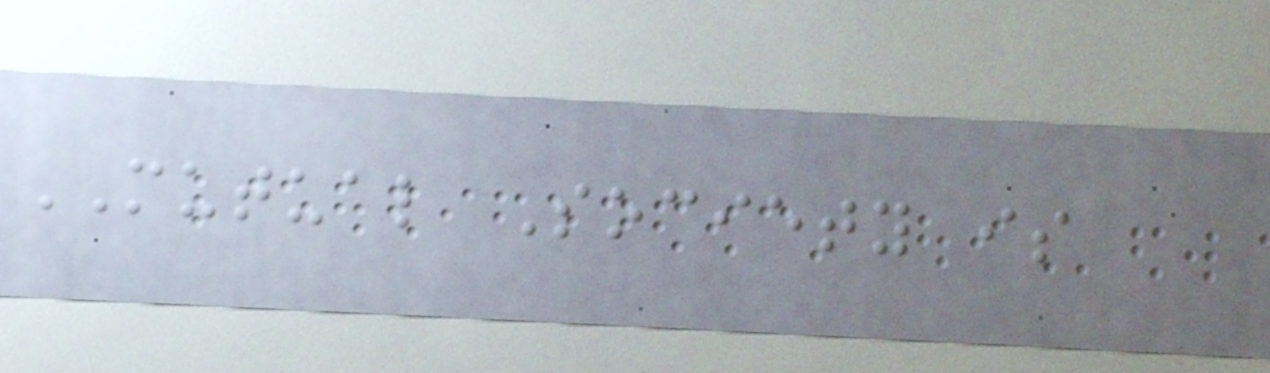MUTUAL Society is
